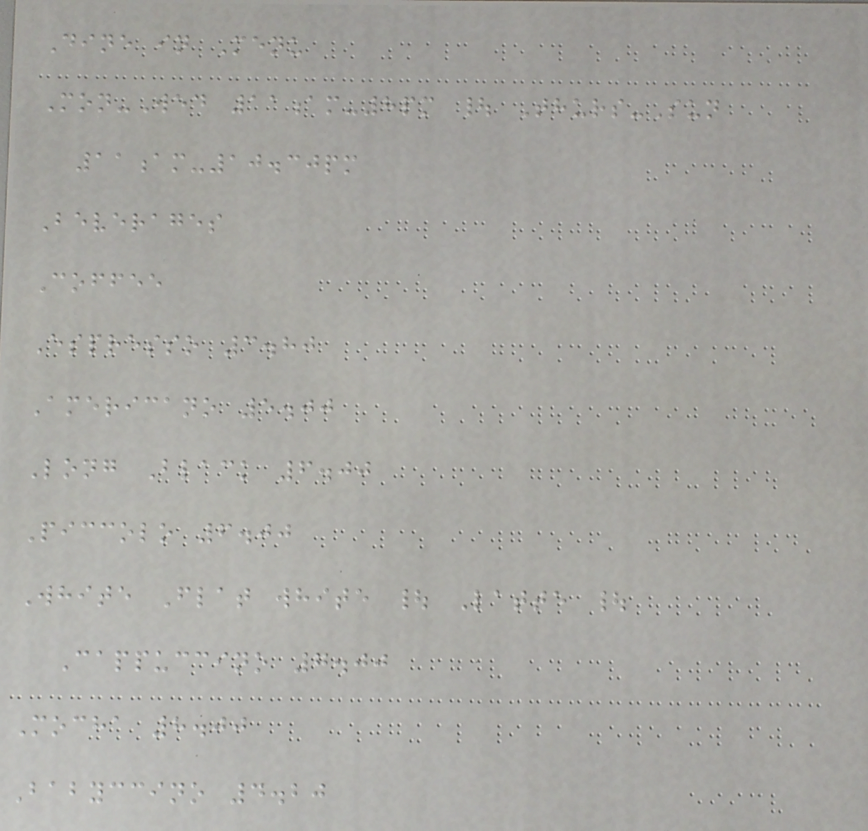Dine in Menu
Mon-Wed 11am-8pm | Thurs-Sun
11am-10.30pm
Beverages
Coffee
Espresso 3.80
Americano 5.00
Long Black 6.00
Piccolo 6.00
White Flat white | Latte |
Cappuccino 7.00
Mocha 8.00
Babyccino 4.20
